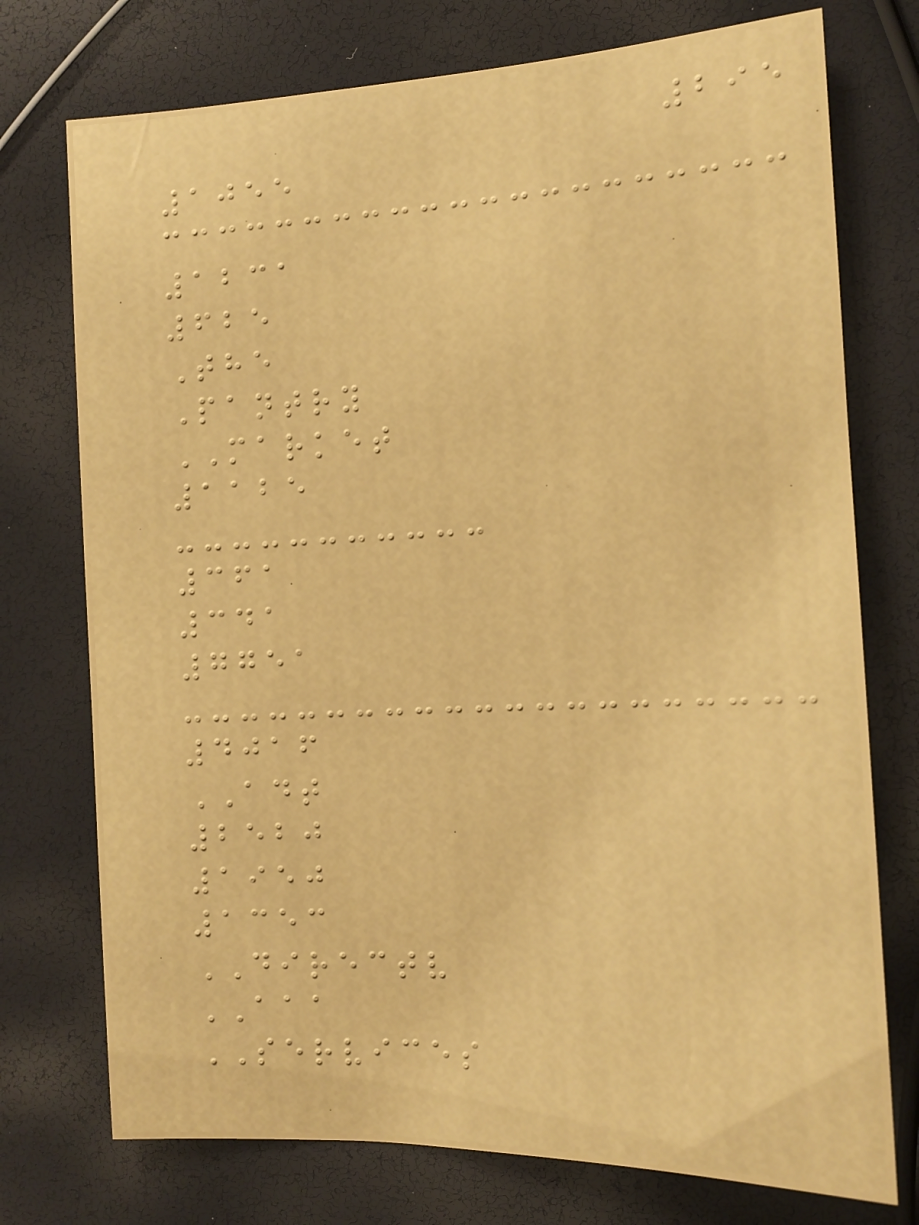295
1055
1231
625
The
Pantry
MARKET
1125
361
341
7751
4016
ADT
2520
1950
1353
DIRECTV
AAA
SERVICES
